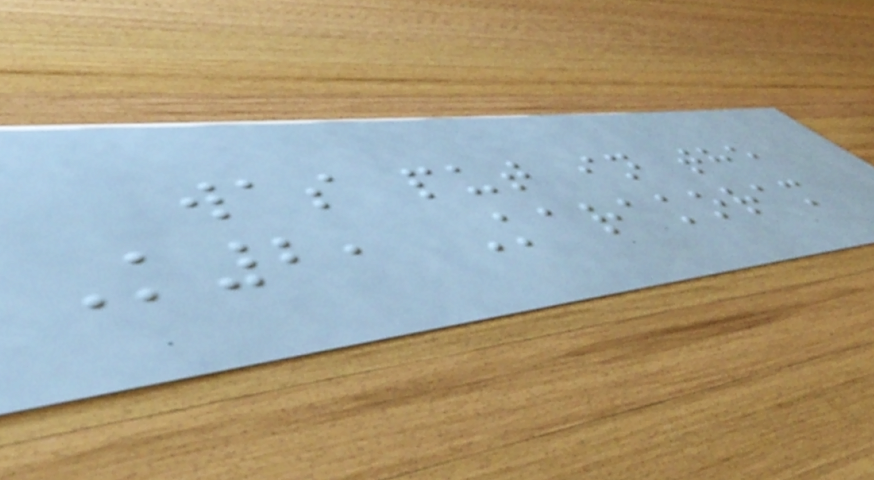was put in the
K2, Karakoram
